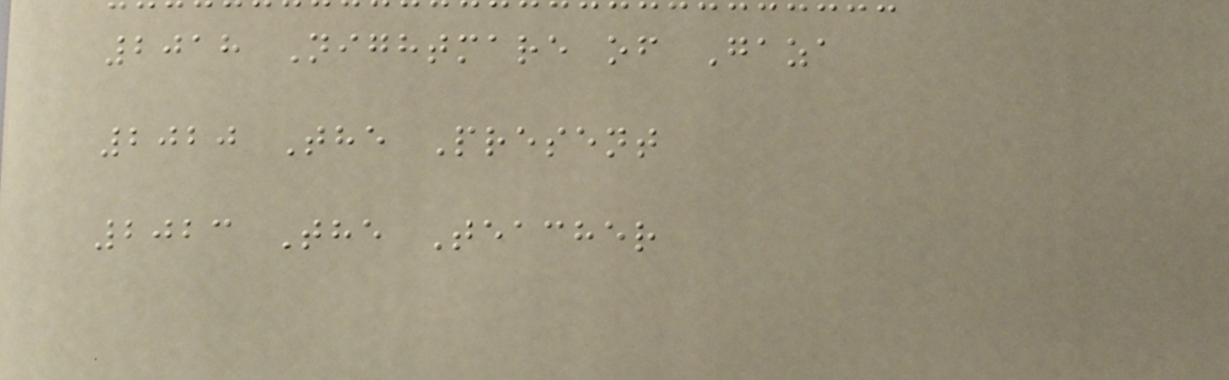2018 Nightmare of Gaza
2020 The Present
2023 The Teacher
